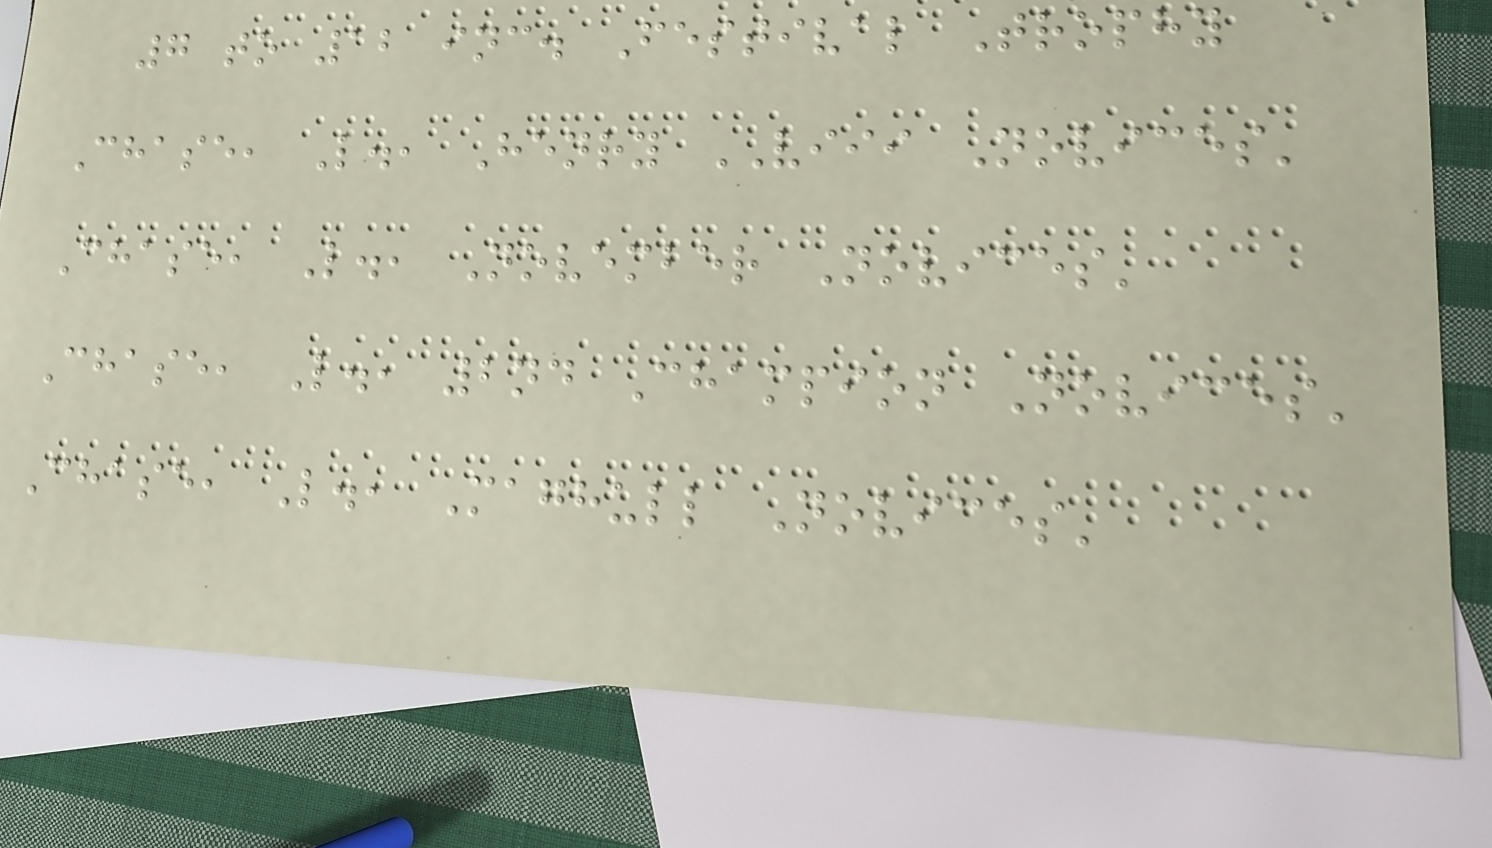7 to 12 inc. Festival Trophy
Chase, L., Henry VIII Novices'
Chase, L., November Novices'
Chase, L., 2nd Champion Novices'
Chase, L., Maghull Novices'
